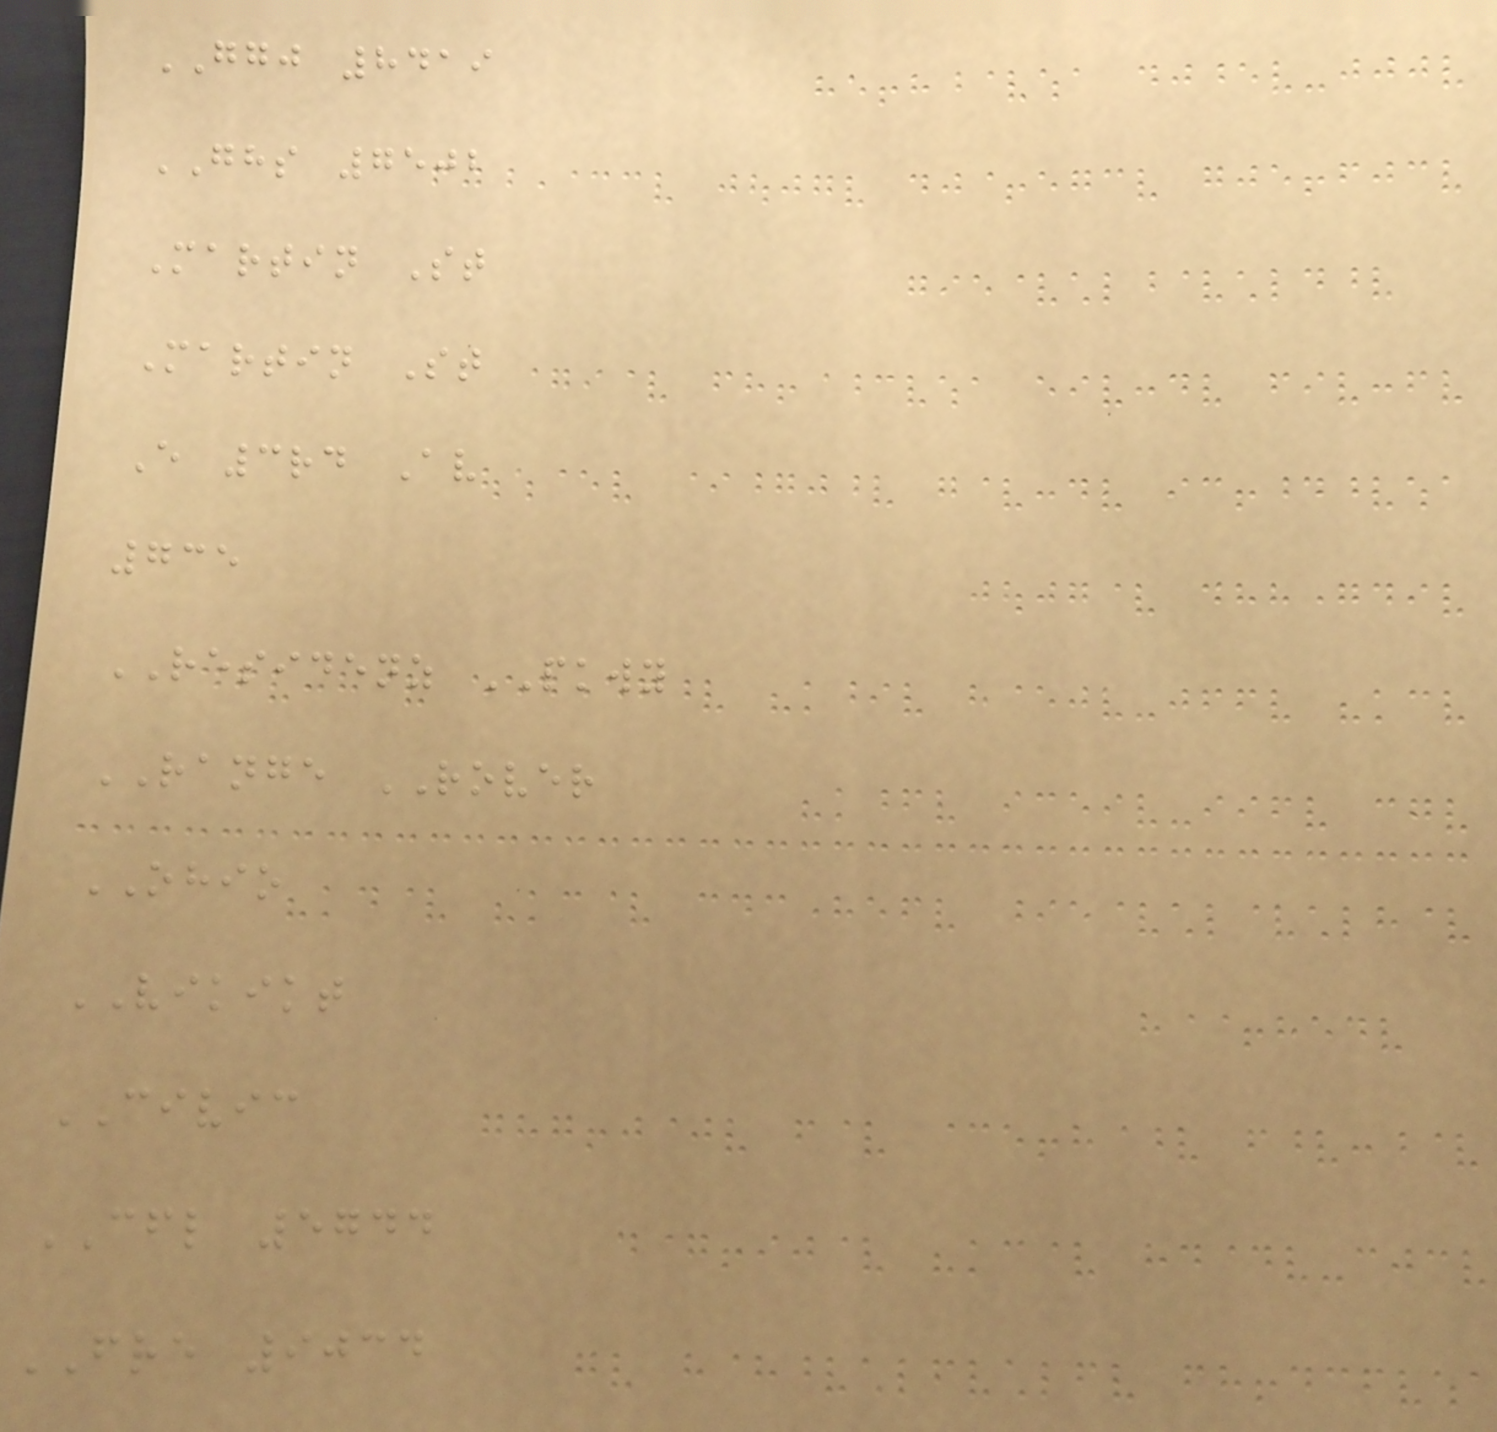GGJ 8419
GHS 7502
Martin St
Martin St
E 3rd Av
735
RESIDENZ PKWY
RANGE ROVER
OHIO
VIKIKT
CIVIC
CFL 5744
FRE 9034
